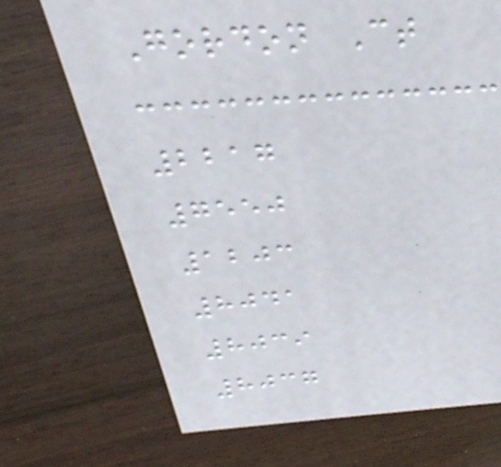Gordon Ct
2217
7550
1203
8041
8039
8037
